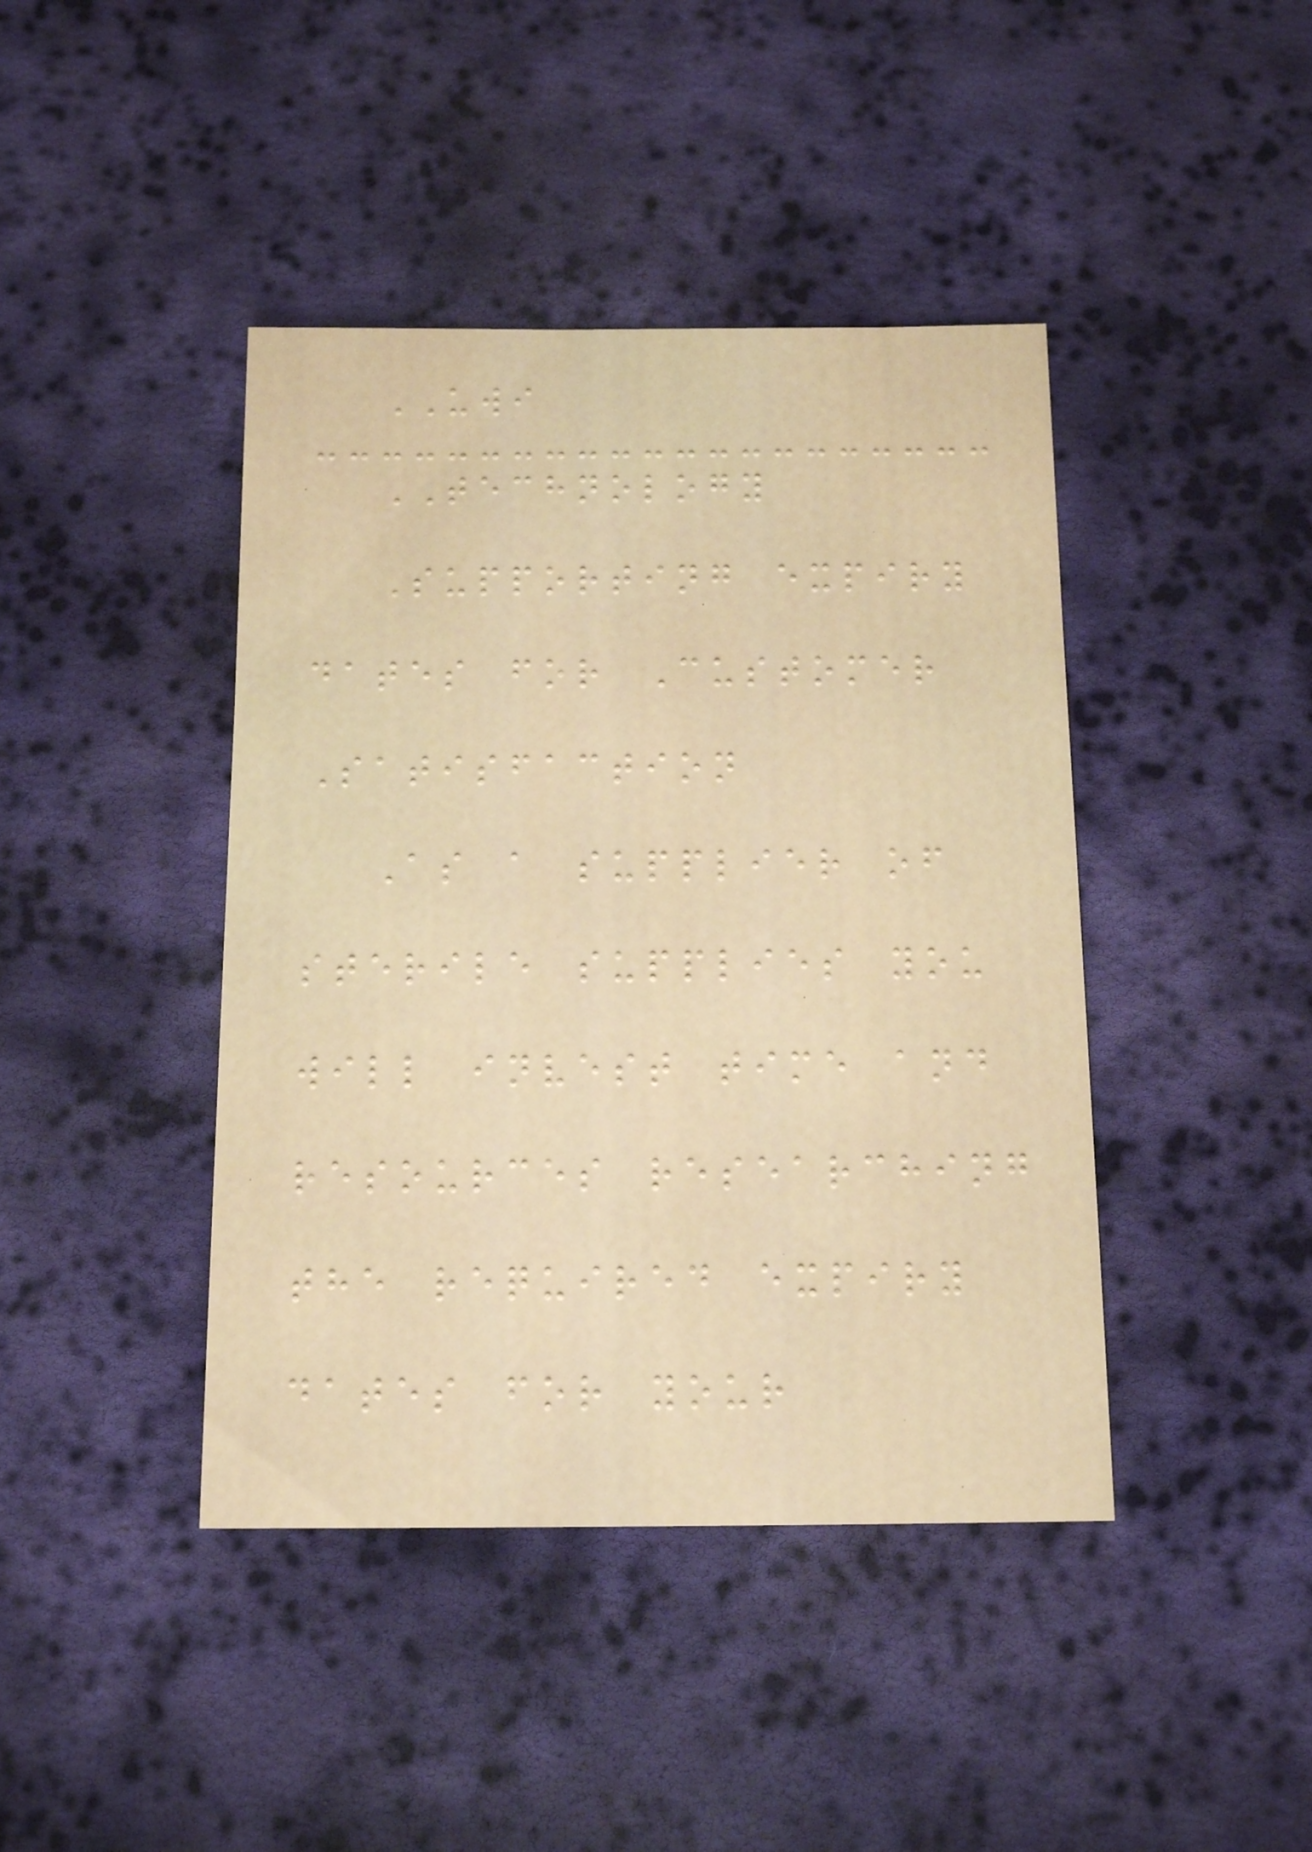UWI
TECHNOLOGY
Supporting expiry
dates for Customer
Satisfaction
As a supplier of
sterile supplies you
will invest time and
resources researching
the required expiry
dates for your
